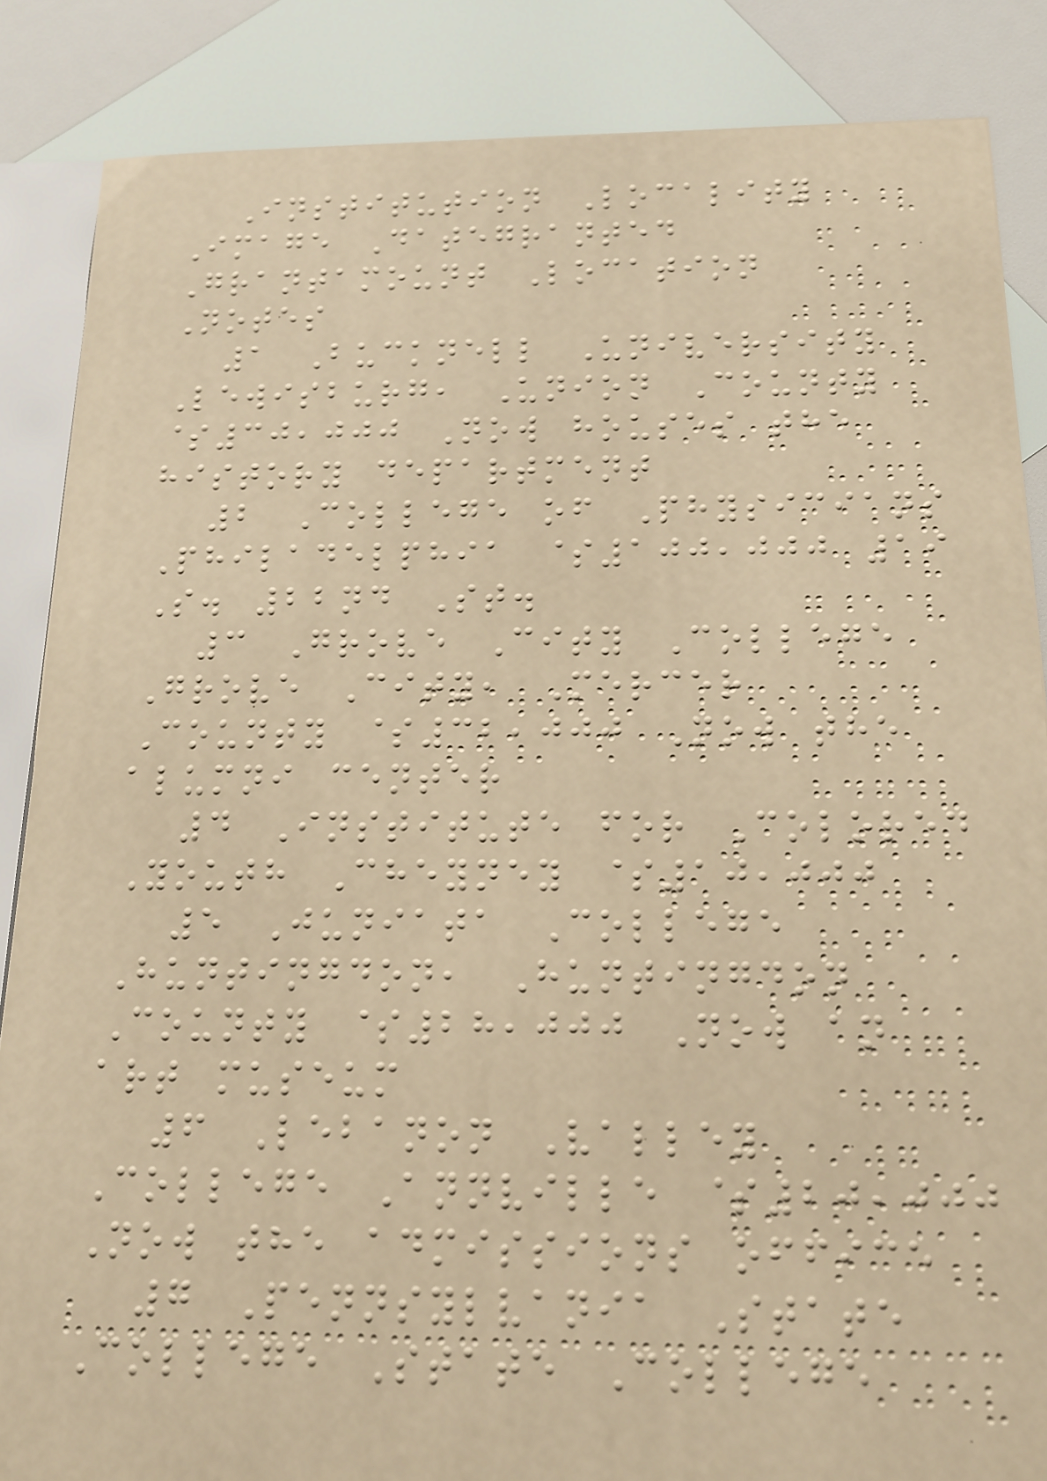Institution Locality
Image Dategranted
Grantamount Location
Notes
1 Bucknell University
Lewisburg, Union County
$30,000 Now houses the
history department
2 College of Physicians
Philadelphia $100,000 19
S. 22nd St.
3 Grove City College
Grove City, Mercer
County $32,000 Now the
alumni center
4 Institute for Colored
Youth Cheyney $10,000
5 Juniata College
Huntingdon, Huntingdon
County $28,000 Now an
art museum
6 Lebanon Valley
College Annville $20,000
Now the admissions office
7 Pennsylvania State
College State College
